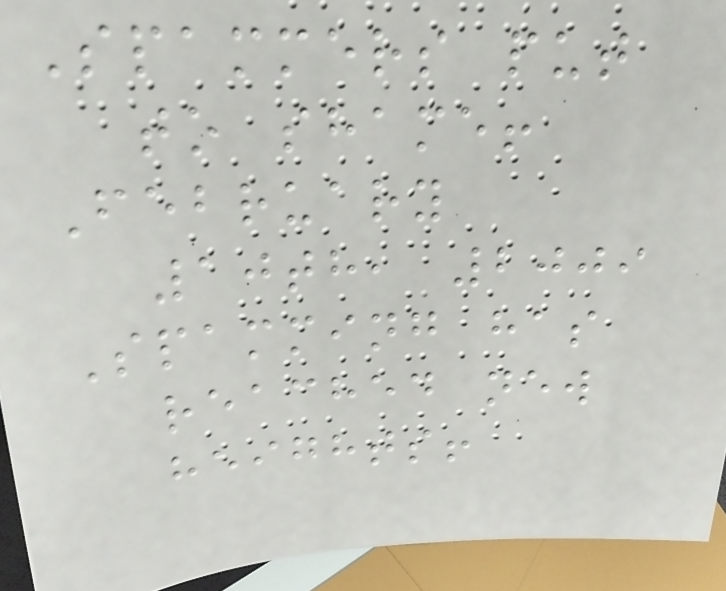Spammers put
to shame!
February
10th, 2009
Spamming has
reached new
heights!
